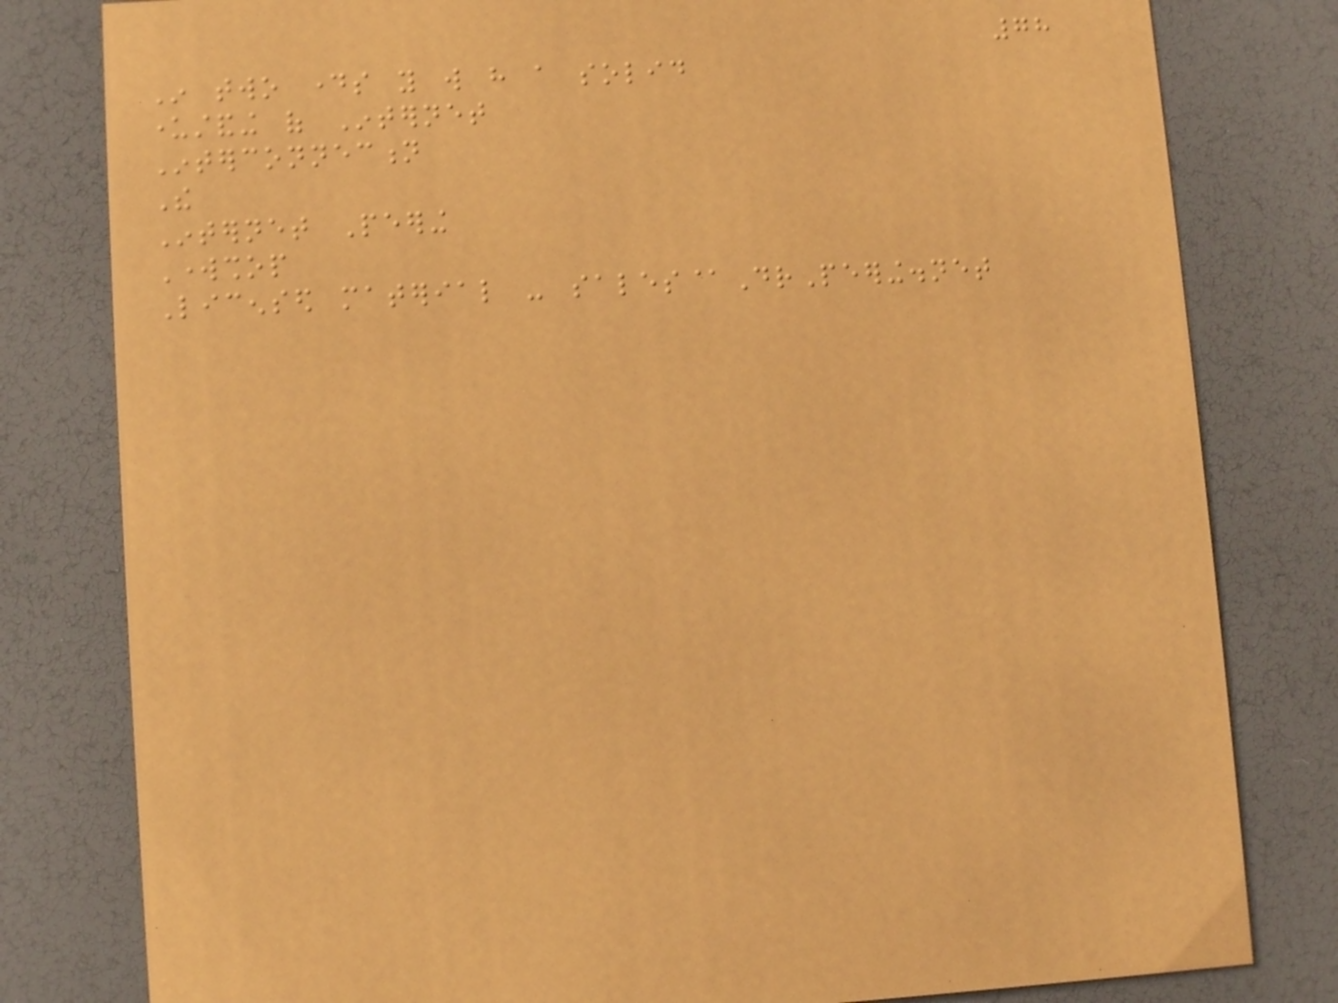78
In two days you will have a solid
understanding of Internet
Interconnection
The
Internet Peering
Workshop
Licensed material - sales@DrPeering.net
